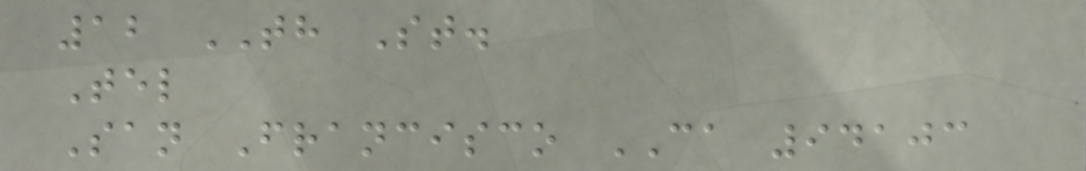12 TH St.
Tel
San Francisco CA 94103
